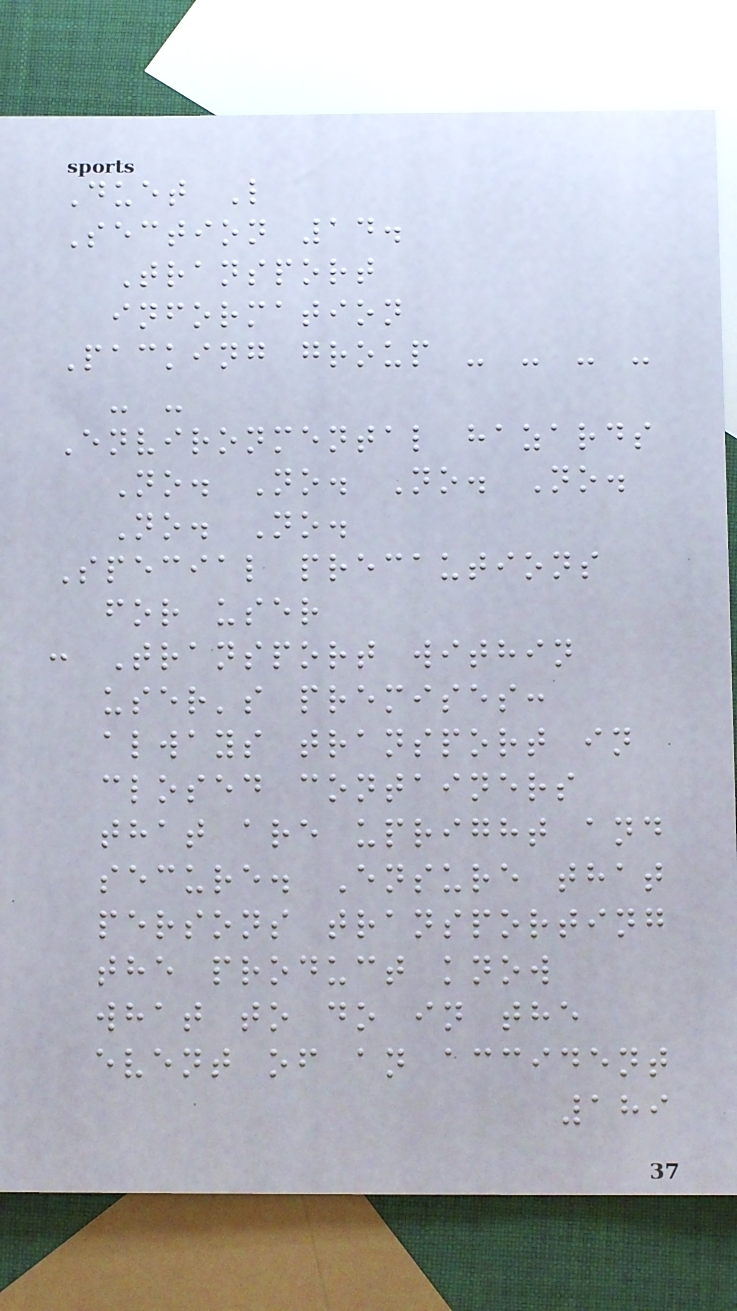Duet L
Section 14.
Transport
information
Packing group - - - -
- -
Environmental hazards
No. No. No. No.
No. No.
Special precautions
for user
: Transport within
user's premises:
always transport in
closed containers
that are upright and
secure. Ensure that
persons transporting
the product know
what to do in the
event of an accident
189
